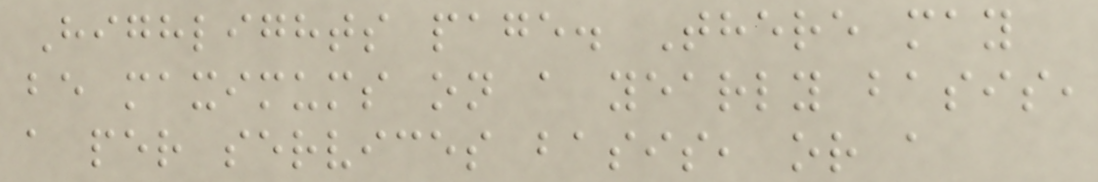Highlights page. There may
be maximums on a yearly basis,
a per services basis, or a
